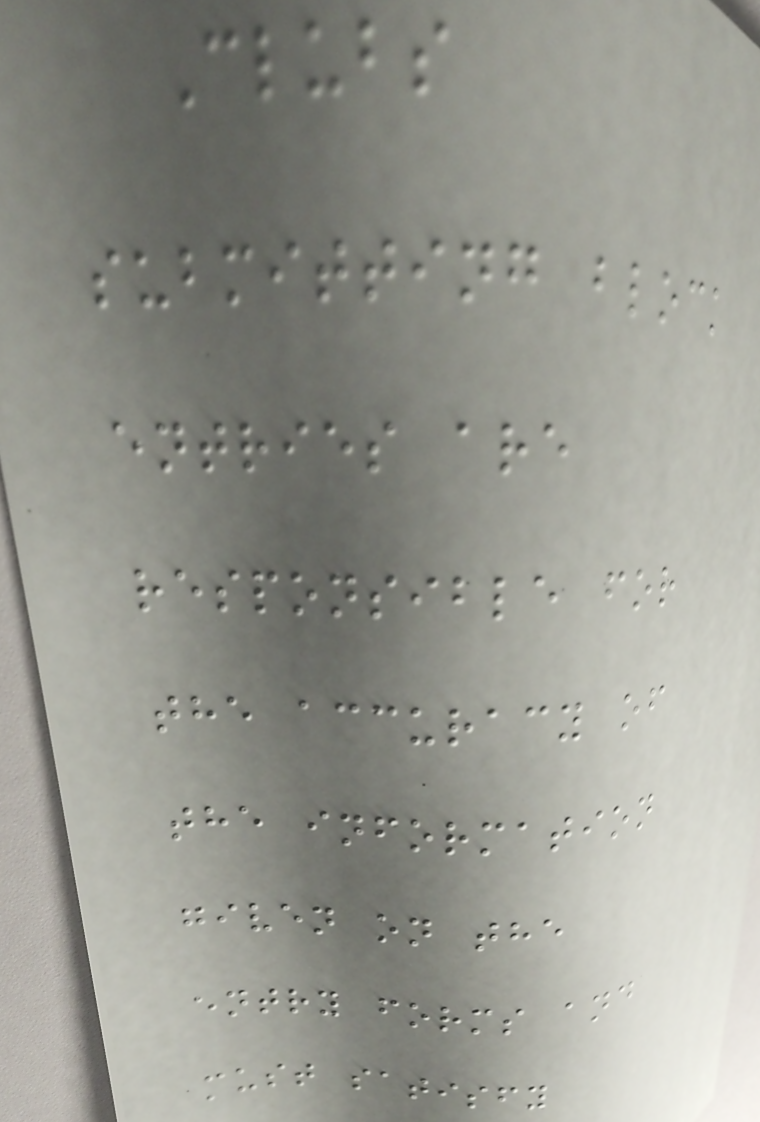Clubs
submitting block
entries are
responsible for
the accuracy of
the information
given on the
entry forms and
must satisfy
